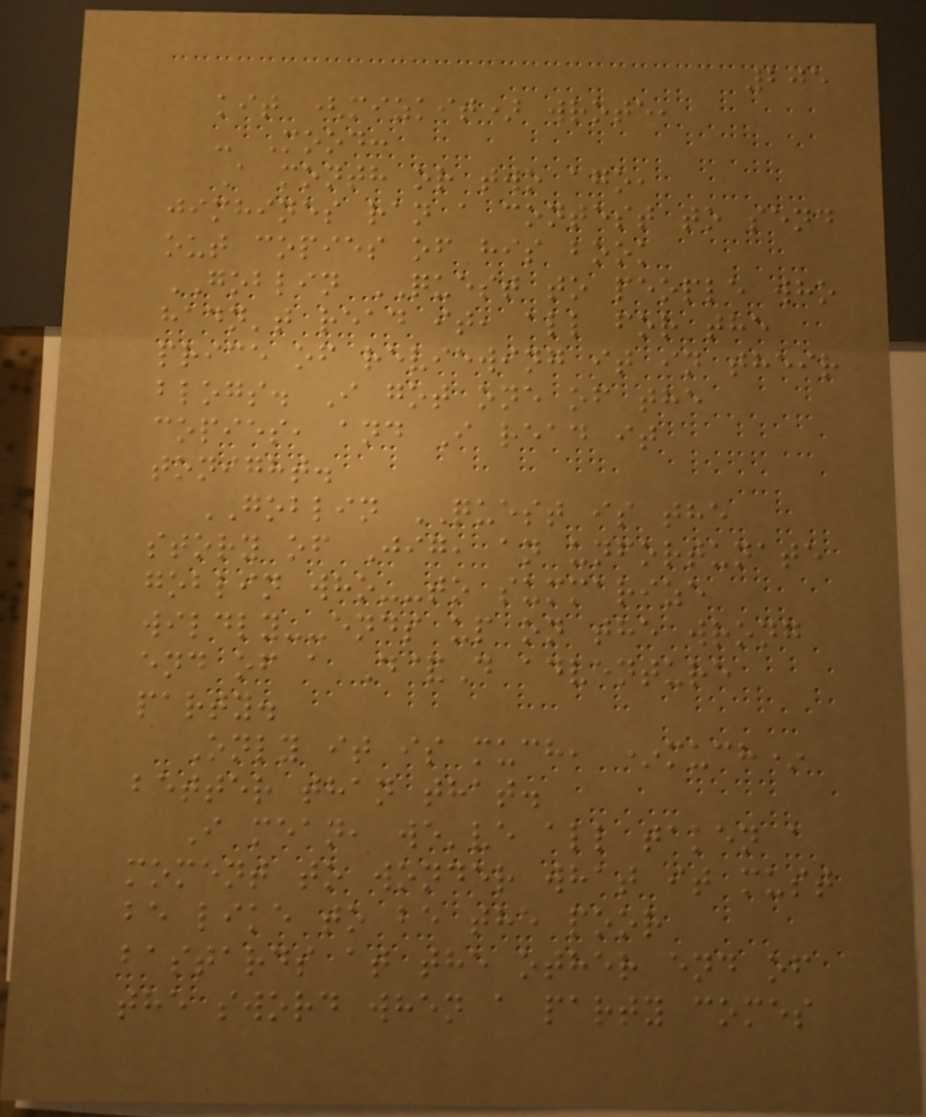205
kit (mizkit) wrote,
- Mood:
A month or two ago,
jimhines ran a contest to send
out copies of his book
GOBLIN QUEST to people who
hadn't read it, all for the
price of reviewing it in their
blogs. I got one of the
copies, and I read it
tonight.
GOBLIN QUEST is the
story of Jig, an unfortunate
goblin who--to summarize
wildly--ends up on the wrong
end of a D&D adventure
party.
Only it is much, *much*
better than that.
I mean, we've all taken a
moment to wonder what it must
be like to be the poor
bastards at the other end of
the sword when a party comes
